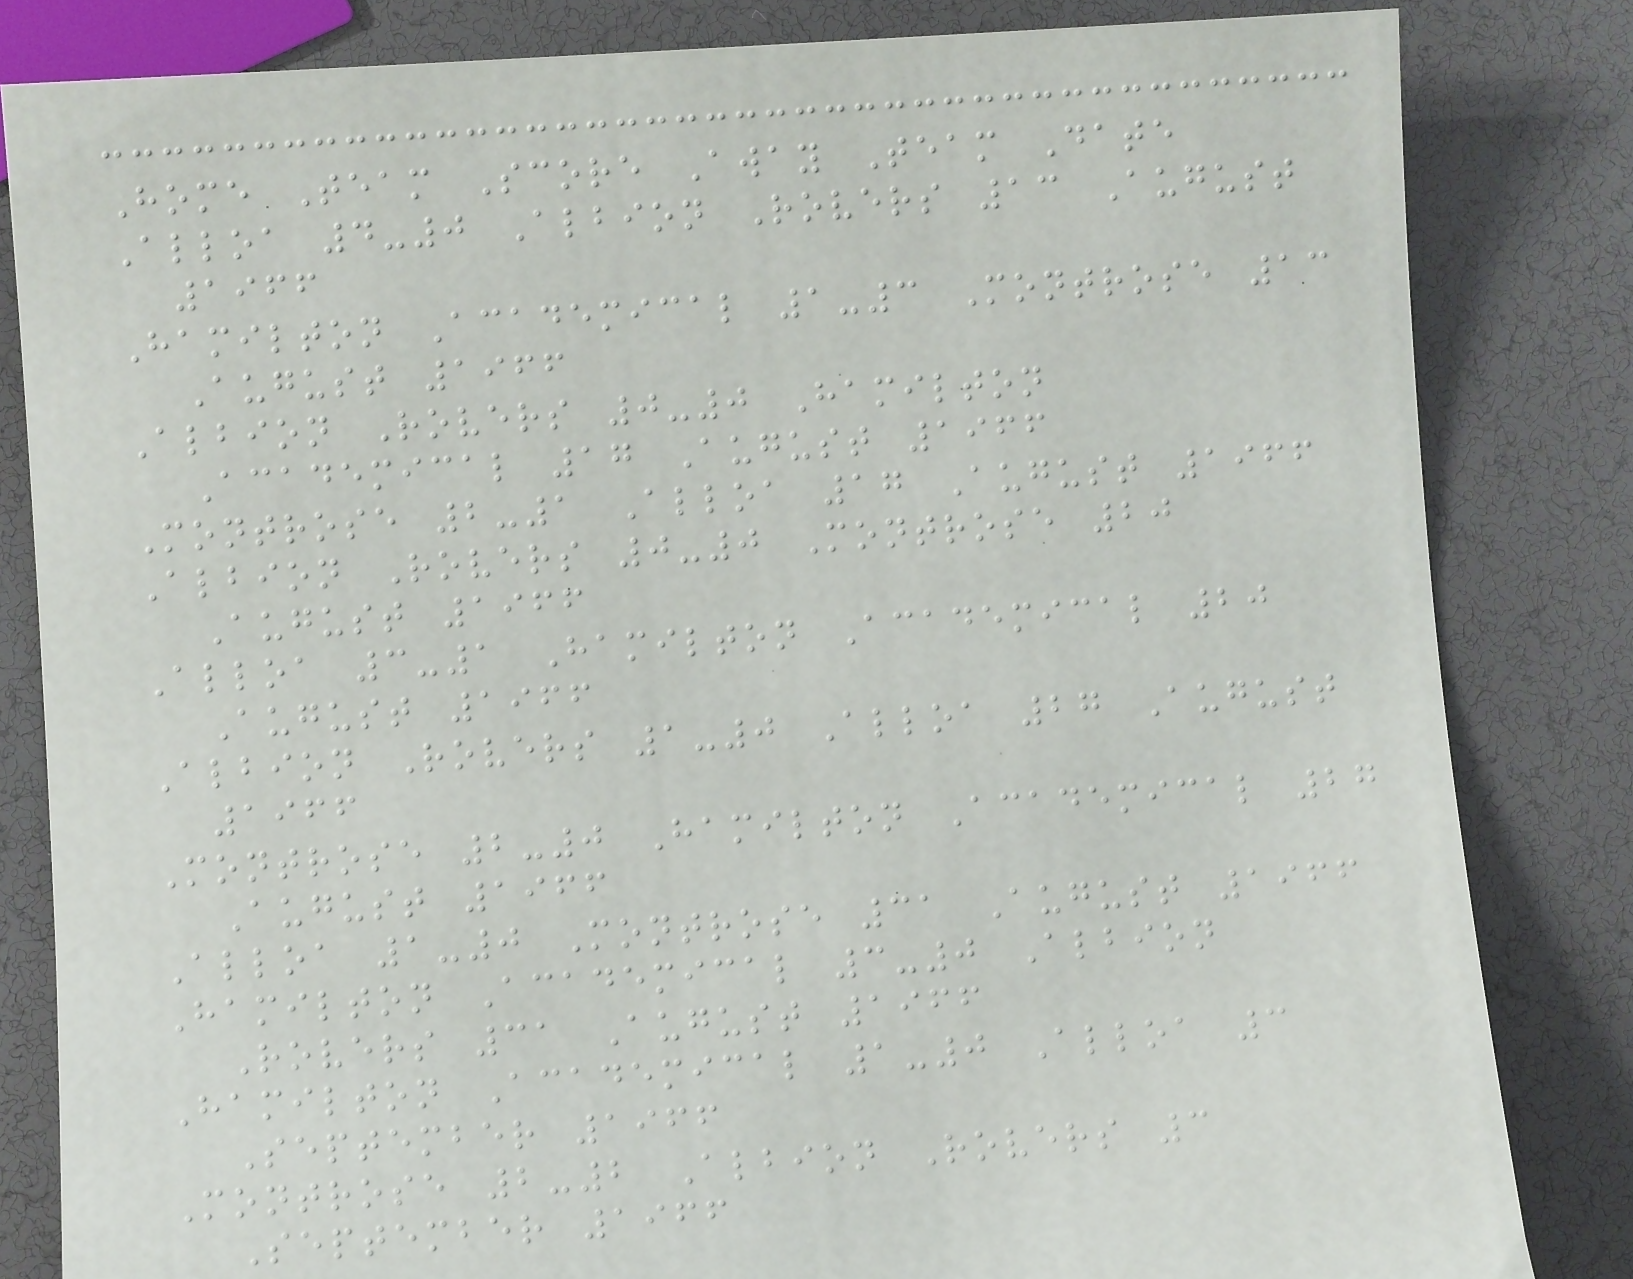Home Team Score Away Team Date
Alloa 4-0 Albion Rovers 13 August
1966
Hamilton Academical 1-3 Montrose 13
August 1966
Albion Rovers 0-0 Hamilton
Academical 17 August 1966
Montrose 2-1 Alloa 17 August 1966
Albion Rovers 0-0 Montrose 20
August 1966
Alloa 3-1 Hamilton Academical 20
August 1966
Albion Rovers 1-0 Alloa 27 August
1966
Montrose 2-0 Hamilton Academical 27
August 1966
Alloa 1-0 Montrose 31 August 1966
Hamilton Academical 3-0 Albion
Rovers 31 August 1966
Hamilton Academical 1-0 Alloa 3
September 1966
Montrose 2-2 Albion Rovers 3
September 1966
